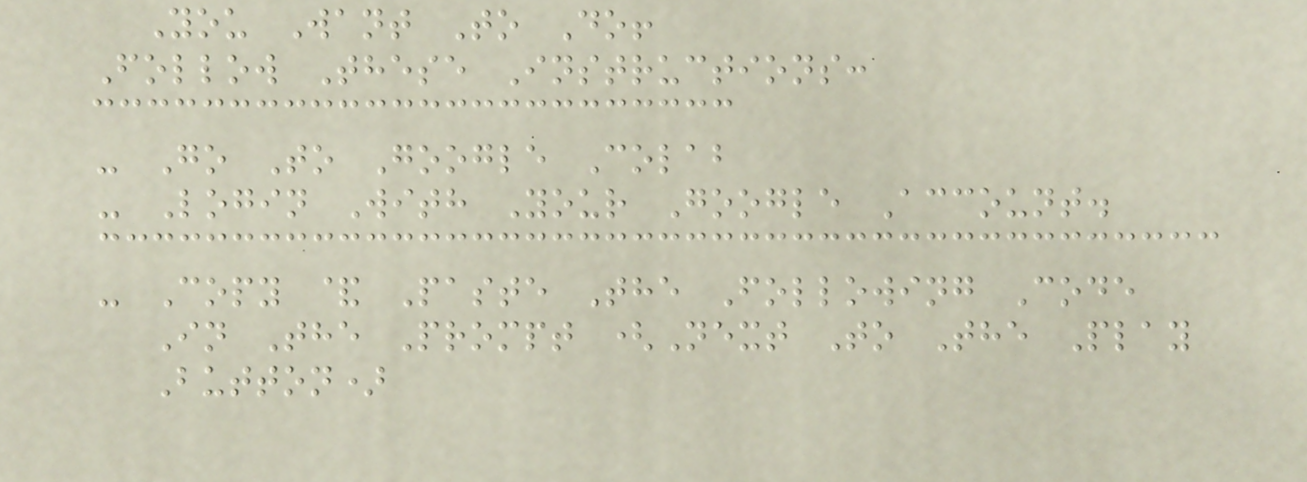You Want To Do!
Follow These Instructions:
- Go To Google Colab
- Login With Your Google Account.
- Copy & Paste The Following Code
In The Prompt (Next To The Play
Button)
